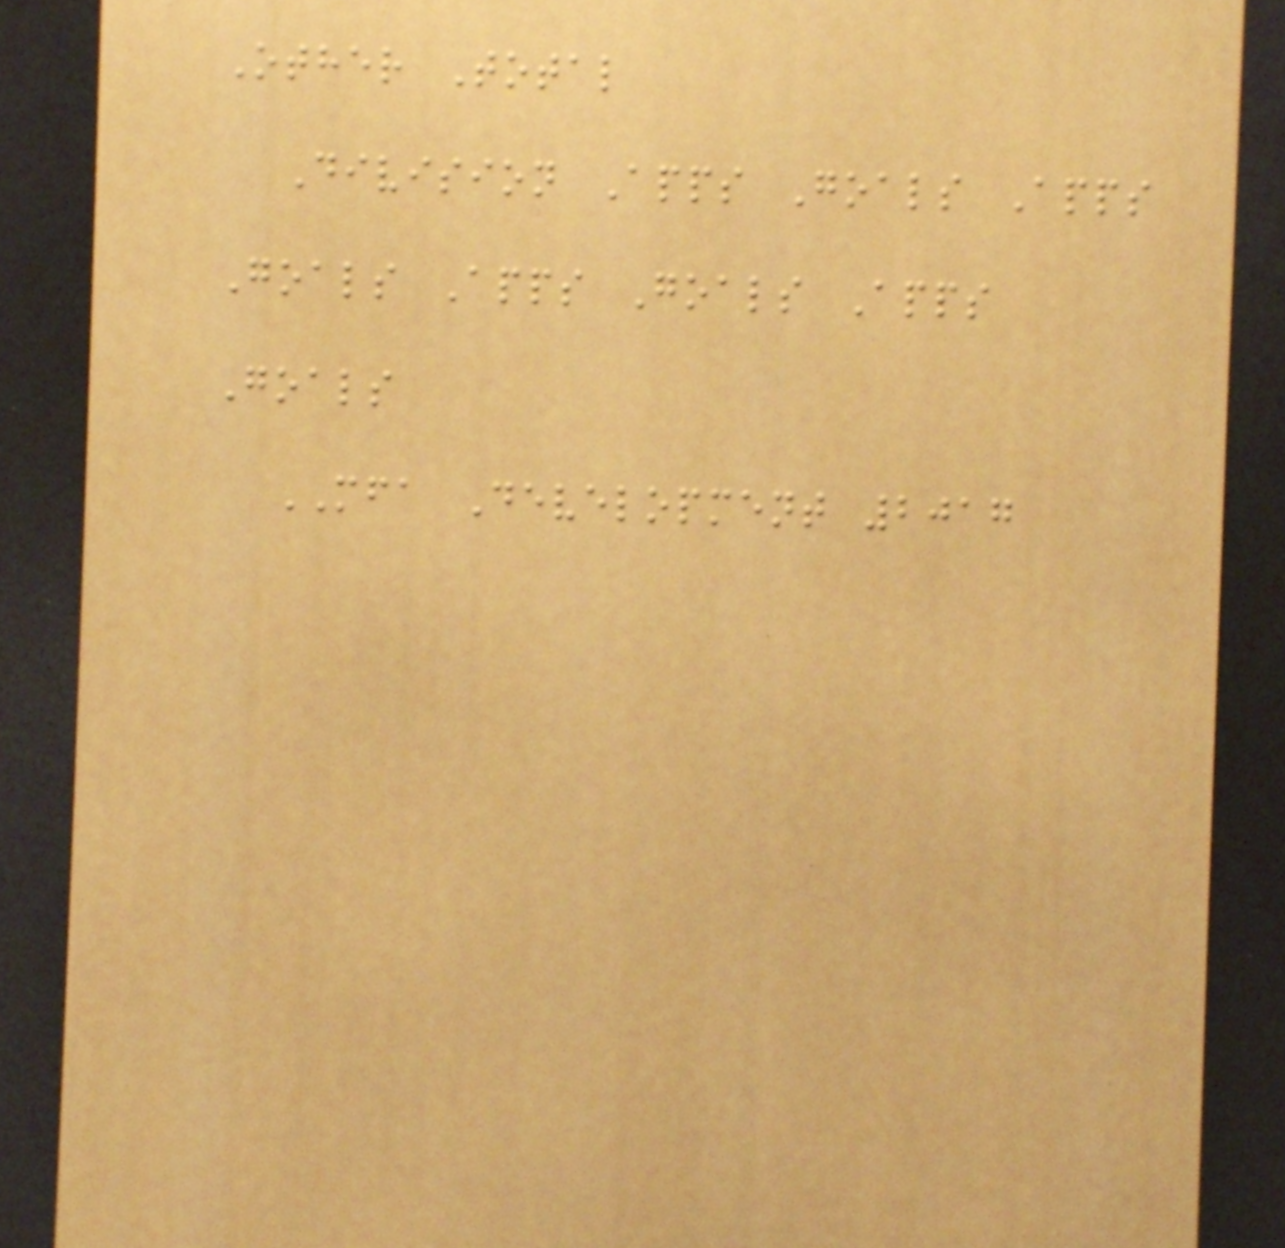Other Total
Division Apps Goals Apps
Goals Apps Goals Apps
Goals
MFA Development 2017
